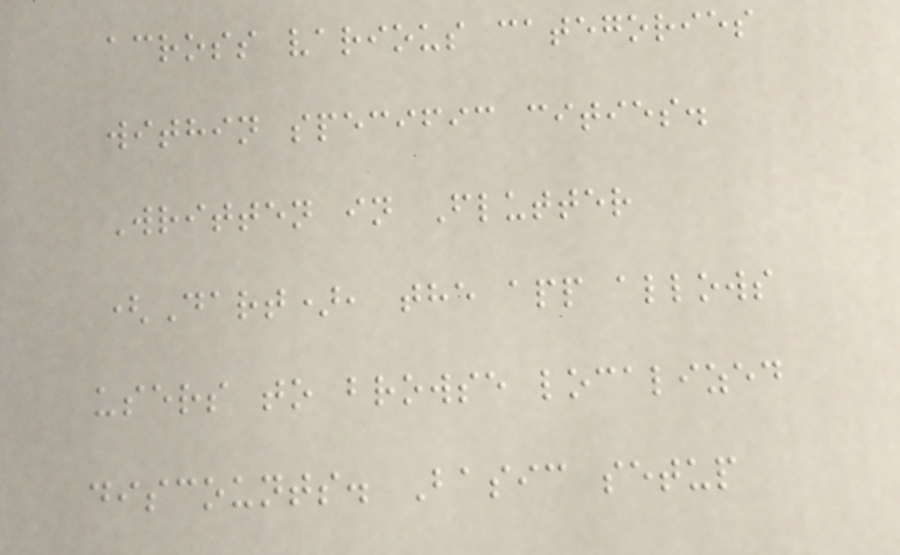across various categories
within specific cities.
Written in Flutter
(Dart), the app allows
users to browse localized
discounts. Basic setup
